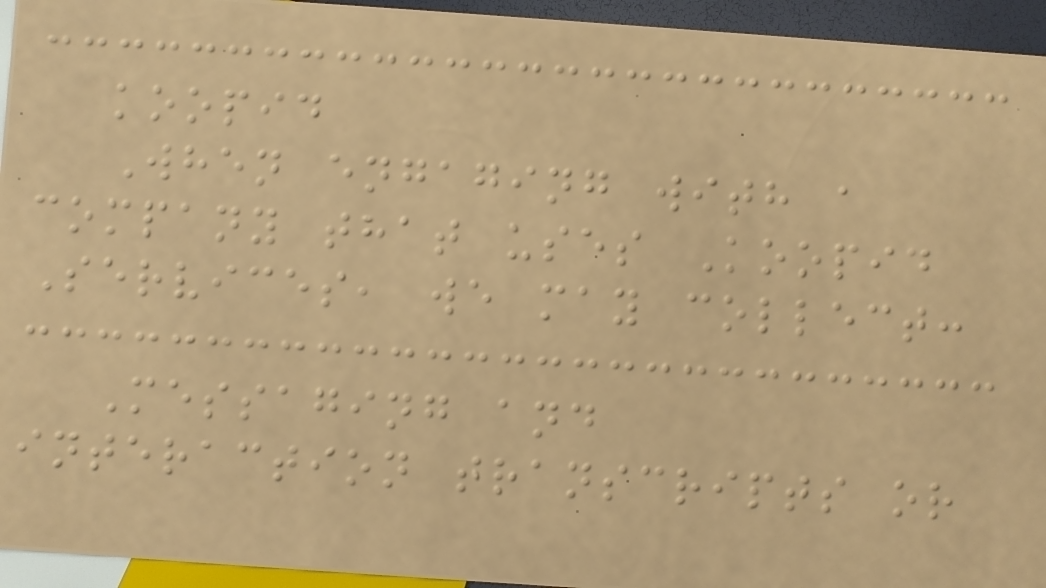koopid
When engaging with a
company that uses Koopid
Services, we may collect:
Messaging and
interaction transcripts or
